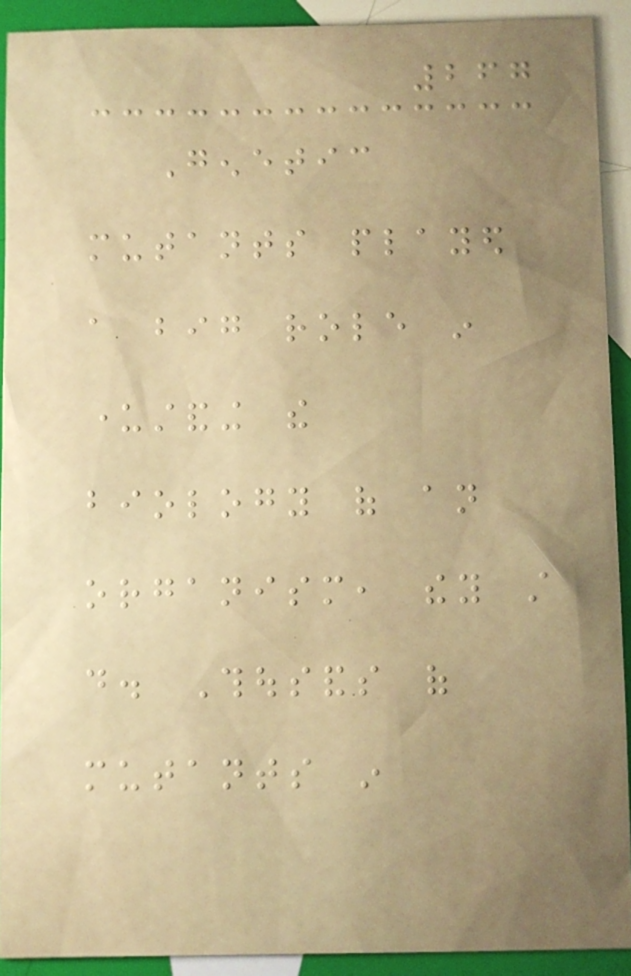267
Genetic
mutants played
a big role in
understanding the
biology of an
organism, they still
do. Thousands of
mutants in
